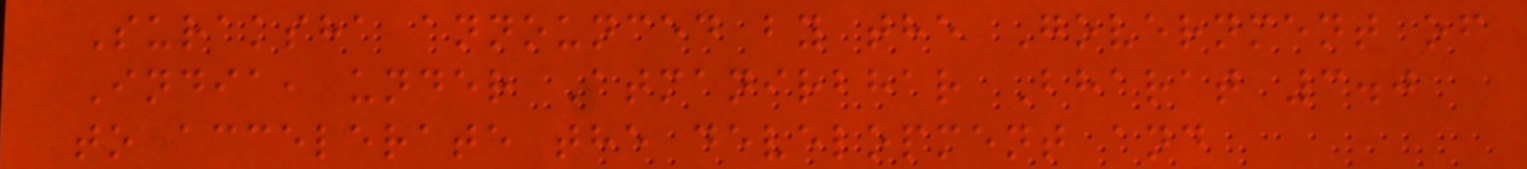Suraksha announced by the Government of
India, under Atmanirbhar Bharat 3.0
to accelerate the development and
